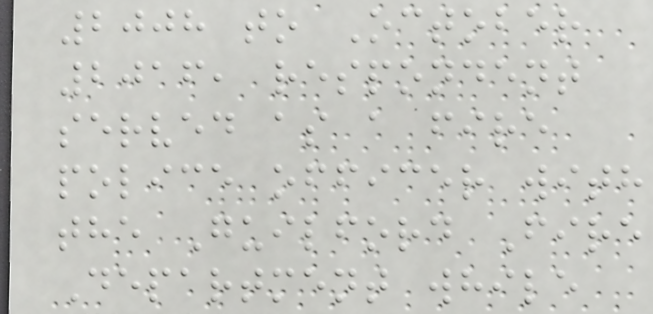2008 to October
2016, respondent
served as a fire
police officer with
the Guilford Fire
Department while
